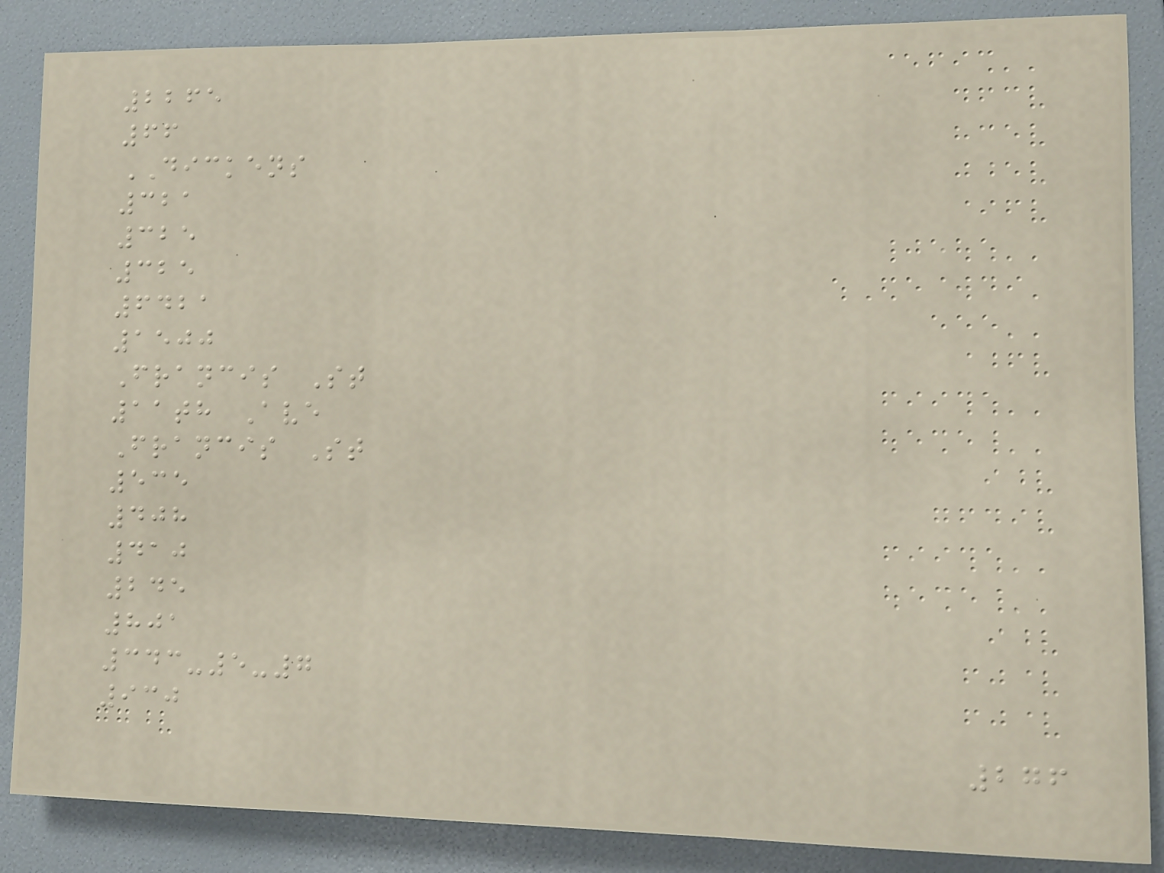2265
66
DICKENS
321
325
325
6421
1500
Francis St
11th Ave
Francis St
535
408
410
245
801
343-5-7
930
276
